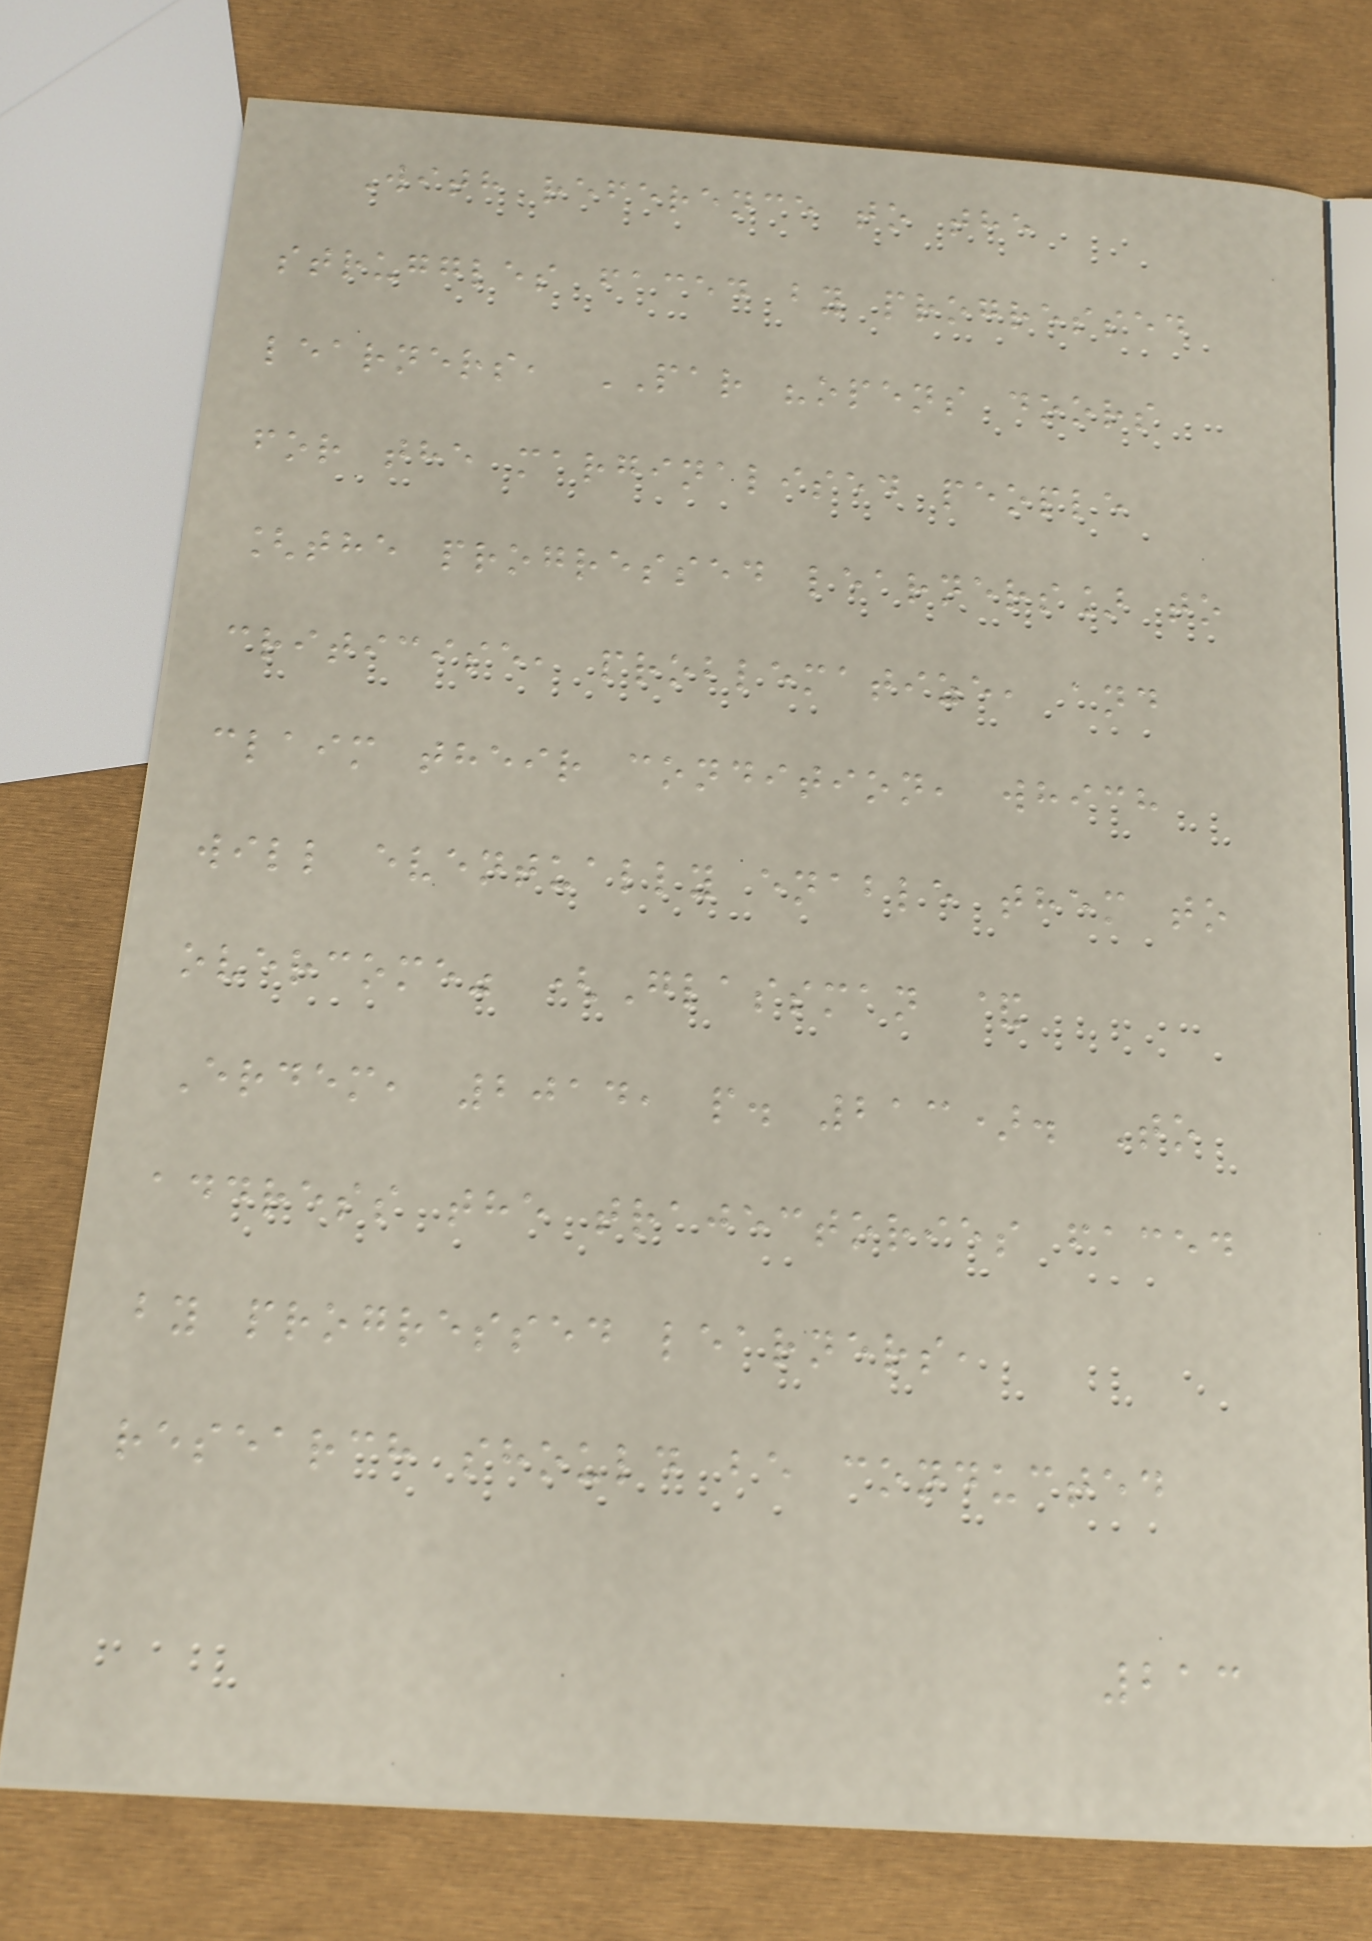With reference to the
struggles faced by progressed
learners, PAR "opens doors
for the marginalised people
[the progressed learners] to
criticise, problematize, and
claim their condition, which
will eventually enable them to
overcome" (Glassman &
Erdem, 2014, p. 213). To
address the trajectories faced
by progressed learners,
research should be conducted
213
